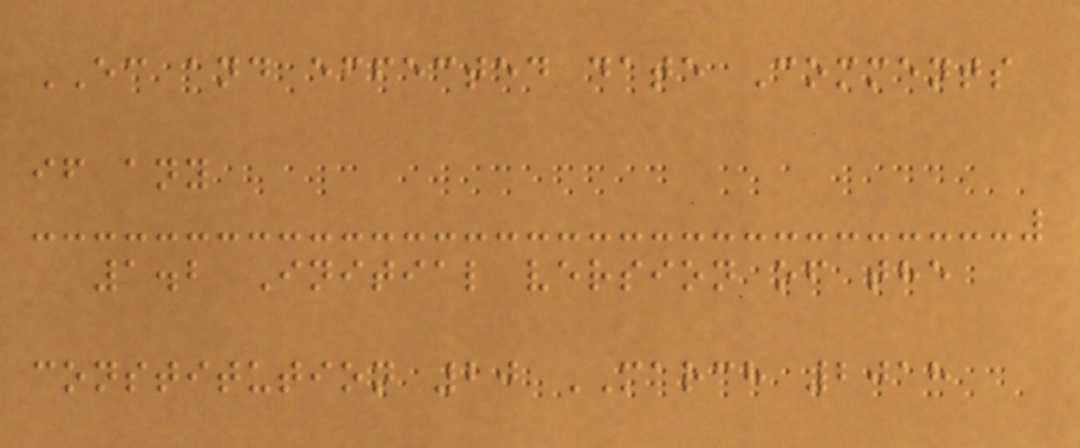EC and effected date Comments
if any
1.2 Initial version of the
constitution 20 MARCH 2018
